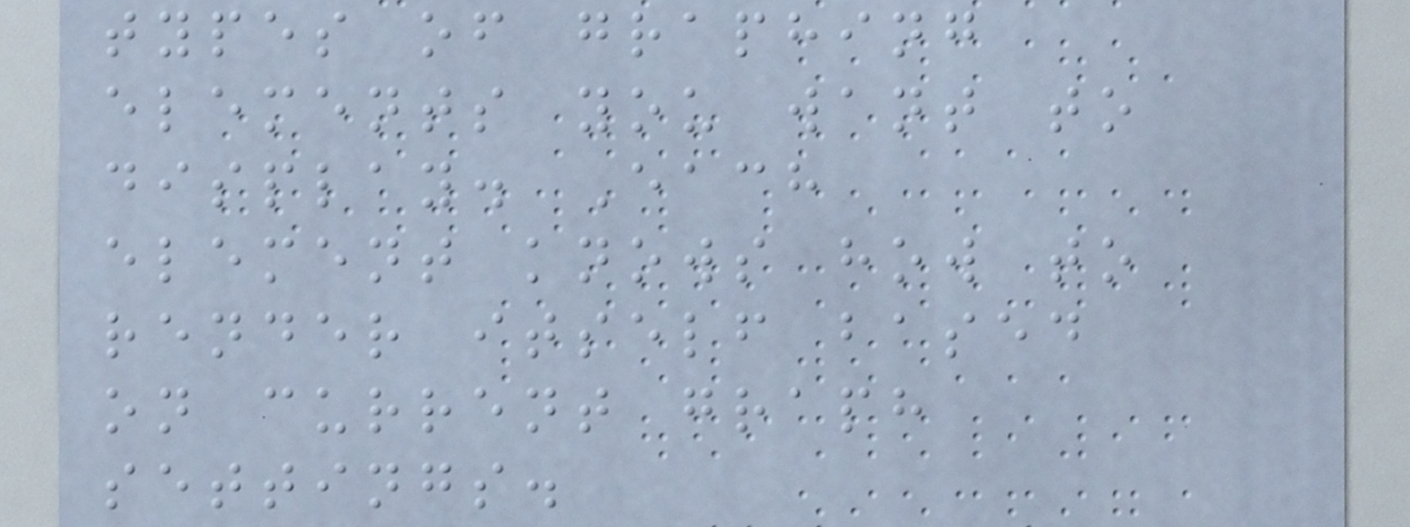types of graphing
elements you want to
display. Each
element knows how to
render itself based
on current graph
settings.
